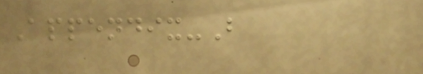Appendix-B
